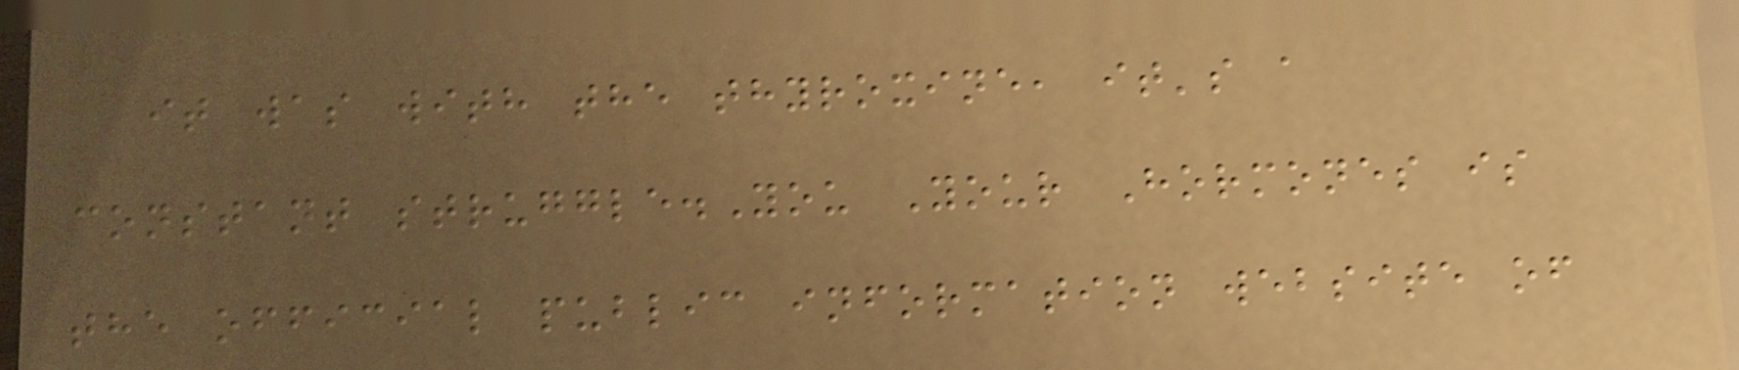it was with the thyroxine, it's a
constant struggle.You Your Hormones is
the official public information website of
